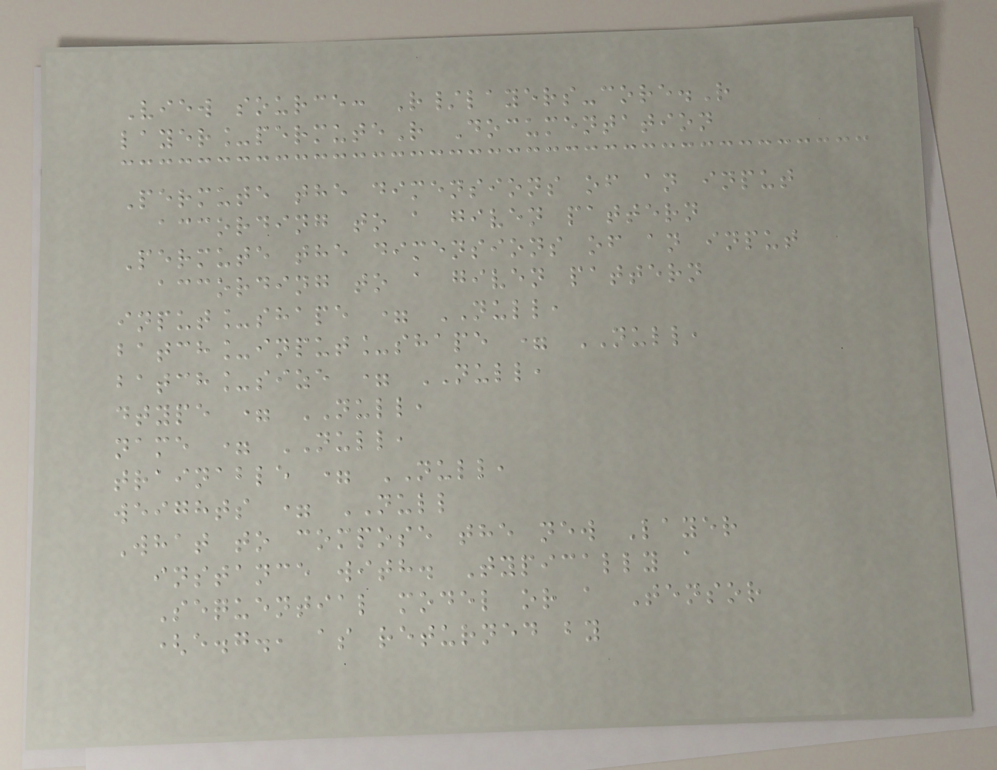View source: R/layers-core.R
layer_permuteR Documentation
Permute the dimensions of an input
according to a given pattern
Permute the dimensions of an input
according to a given pattern
input_shape = NULL,
batch_input_shape = NULL,
batch_size = NULL,
dtype = NULL,
name = NULL,
trainable = NULL,
weights = NULL
What to compose the new Layer
instance with. Typically a
Sequential model or a Tensor
(e.g., as returned by
